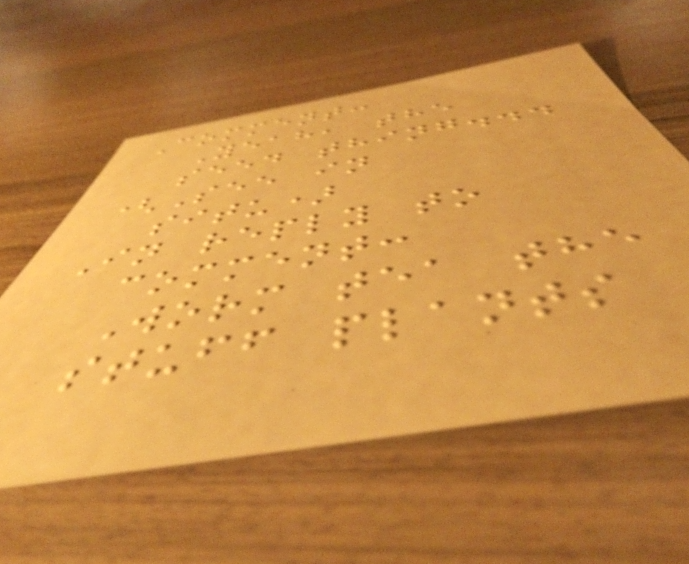Comment:
Yeah, the
seed thing...
(See in
situ)
In reply to
comment:
Worm tea the
stuff plants
